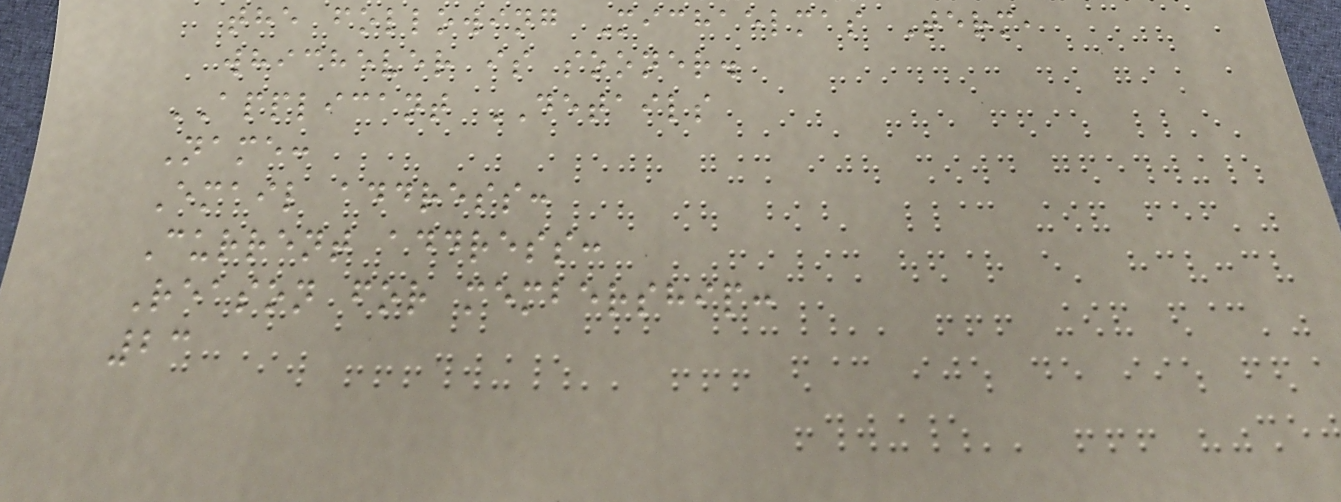the following Michaelmas Term,
whichever is sooner.
APPLICANT DETAILS
Name:
Email address:
Current address:
Reason for membership:
23
